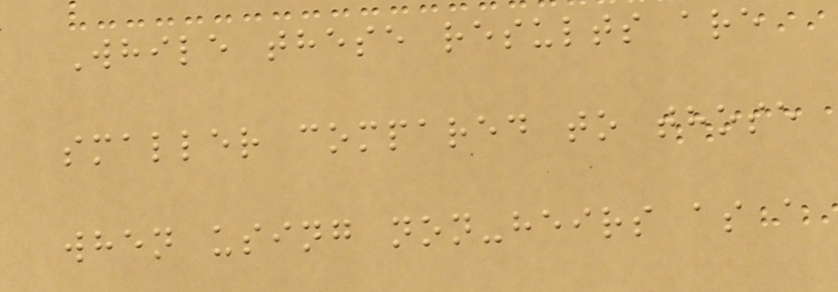While these results are
smaller compared to those
when using non-heirs as a
